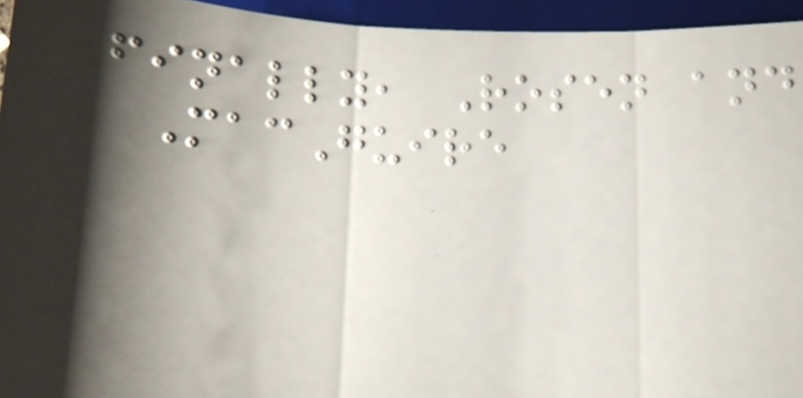Finally, Rosen and
MacGuire
